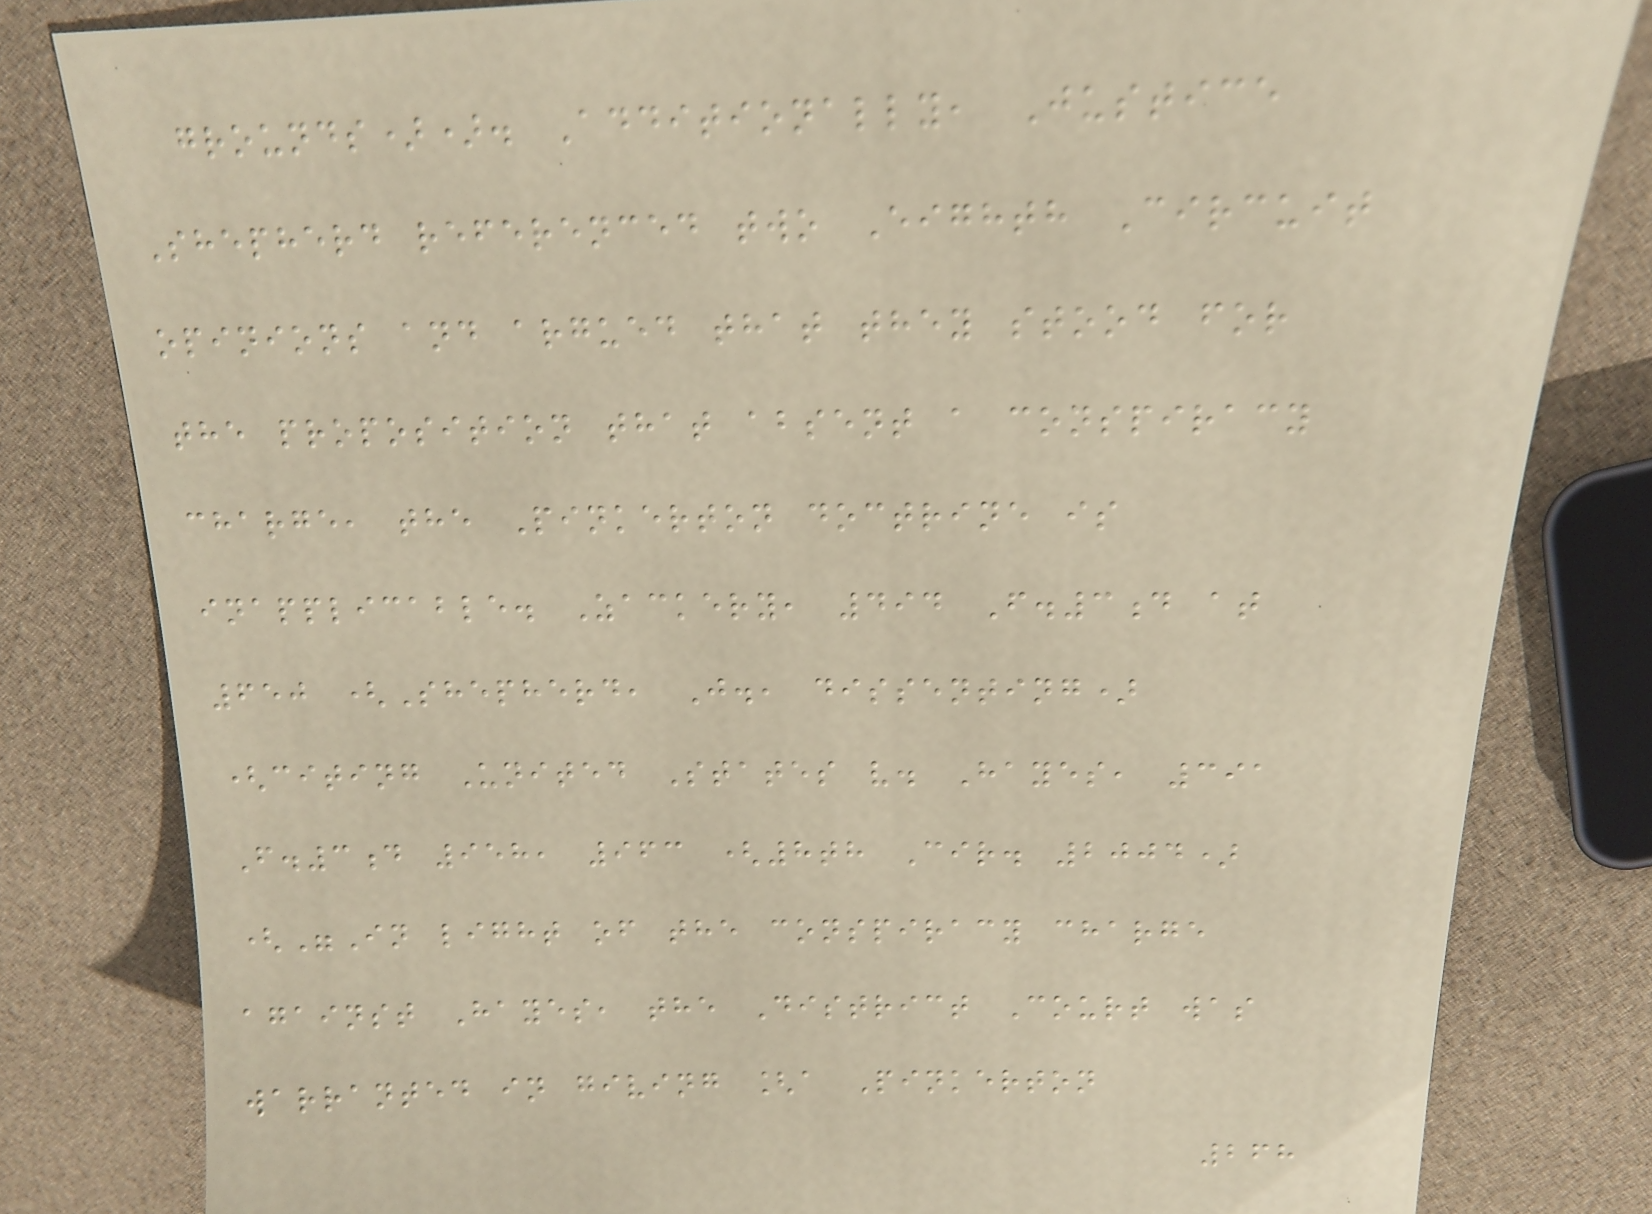grounds)). Additionally, Justice
Shepherd referenced two Eighth Circuit
opinions and argued that they stood for
the proposition that absent a conspiracy
charge, the Pinkerton doctrine is
inapplicable. Zackery, 494 F.3d at
650 (Shepherd, J., dissenting)
(citing United States v. Hayes, 391
F.3d 958, 963 (8th Cir. 2004)
("In light of the conspiracy charge
against Hayes, the District Court was
warranted in giving [a Pinkerton
268
